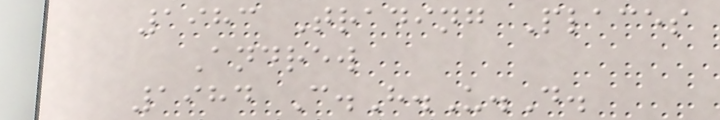1983 Trading Places
Andrew
1984 C.H.U.D.
